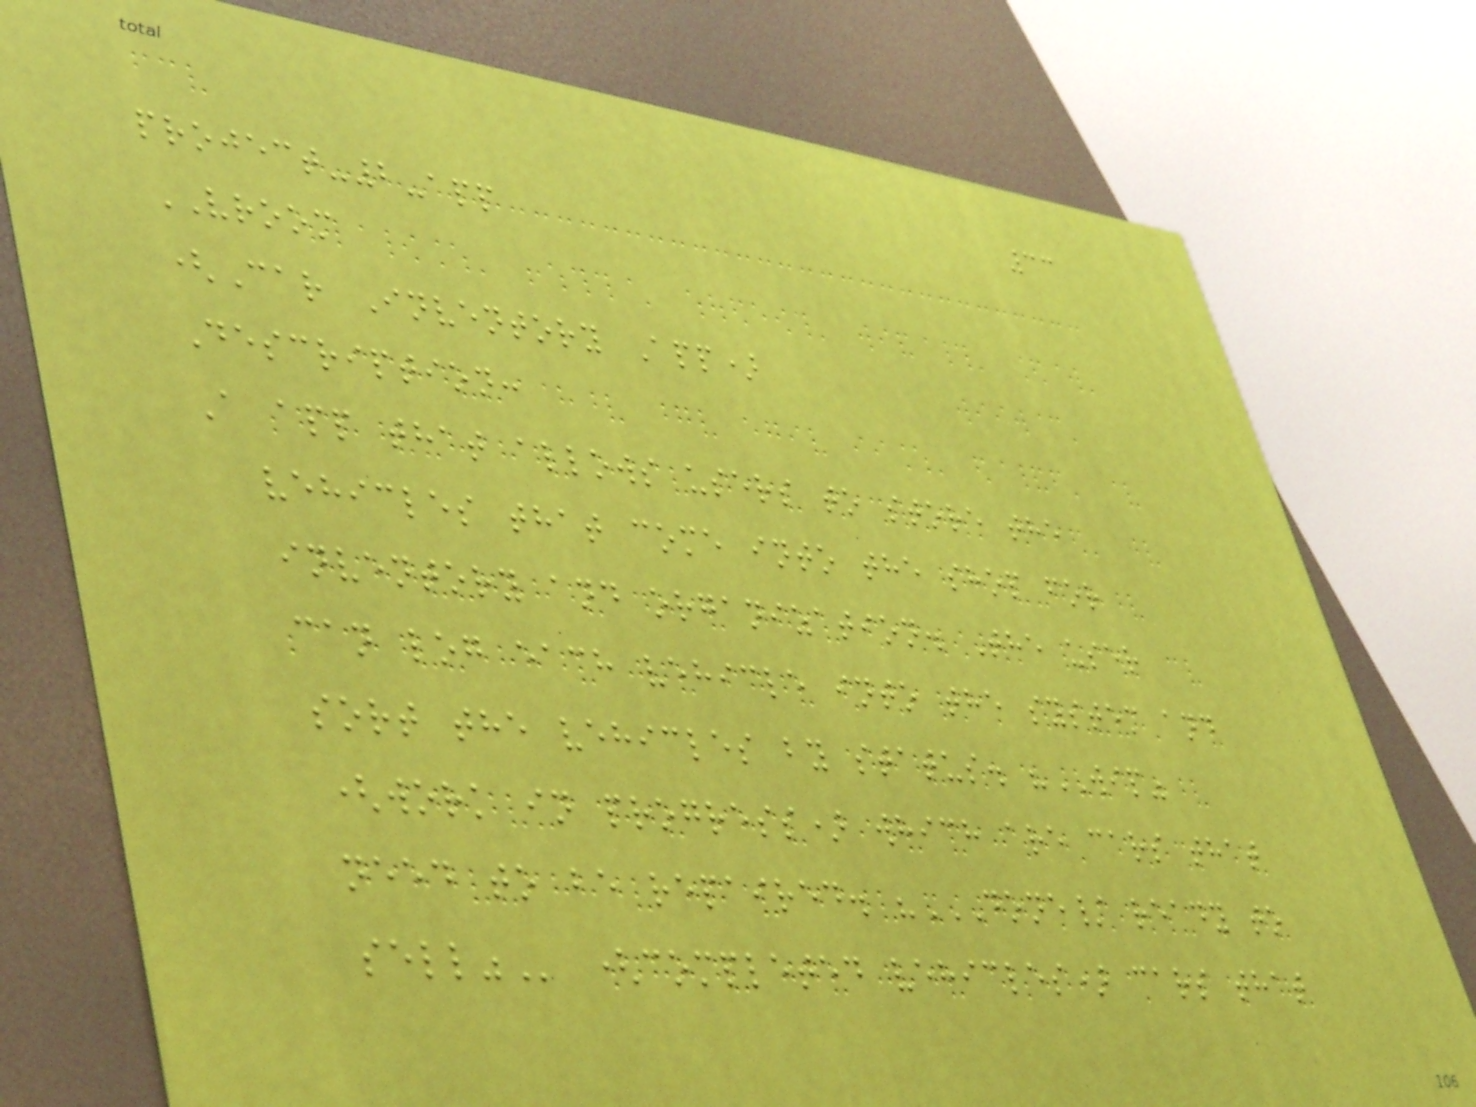33
project-2-app
VROOM
(Car Inventory App)
Description:
A app that allows users to store the
vehicles that come into the shop for
inventory and organization. The user
can log each vehicle into the system and
sort the vehicles by status. "WIP"
(work in progress) which are cars that
need to be repaired. "DONE/ READY TO
SELL" (completed vehicles) cars that
